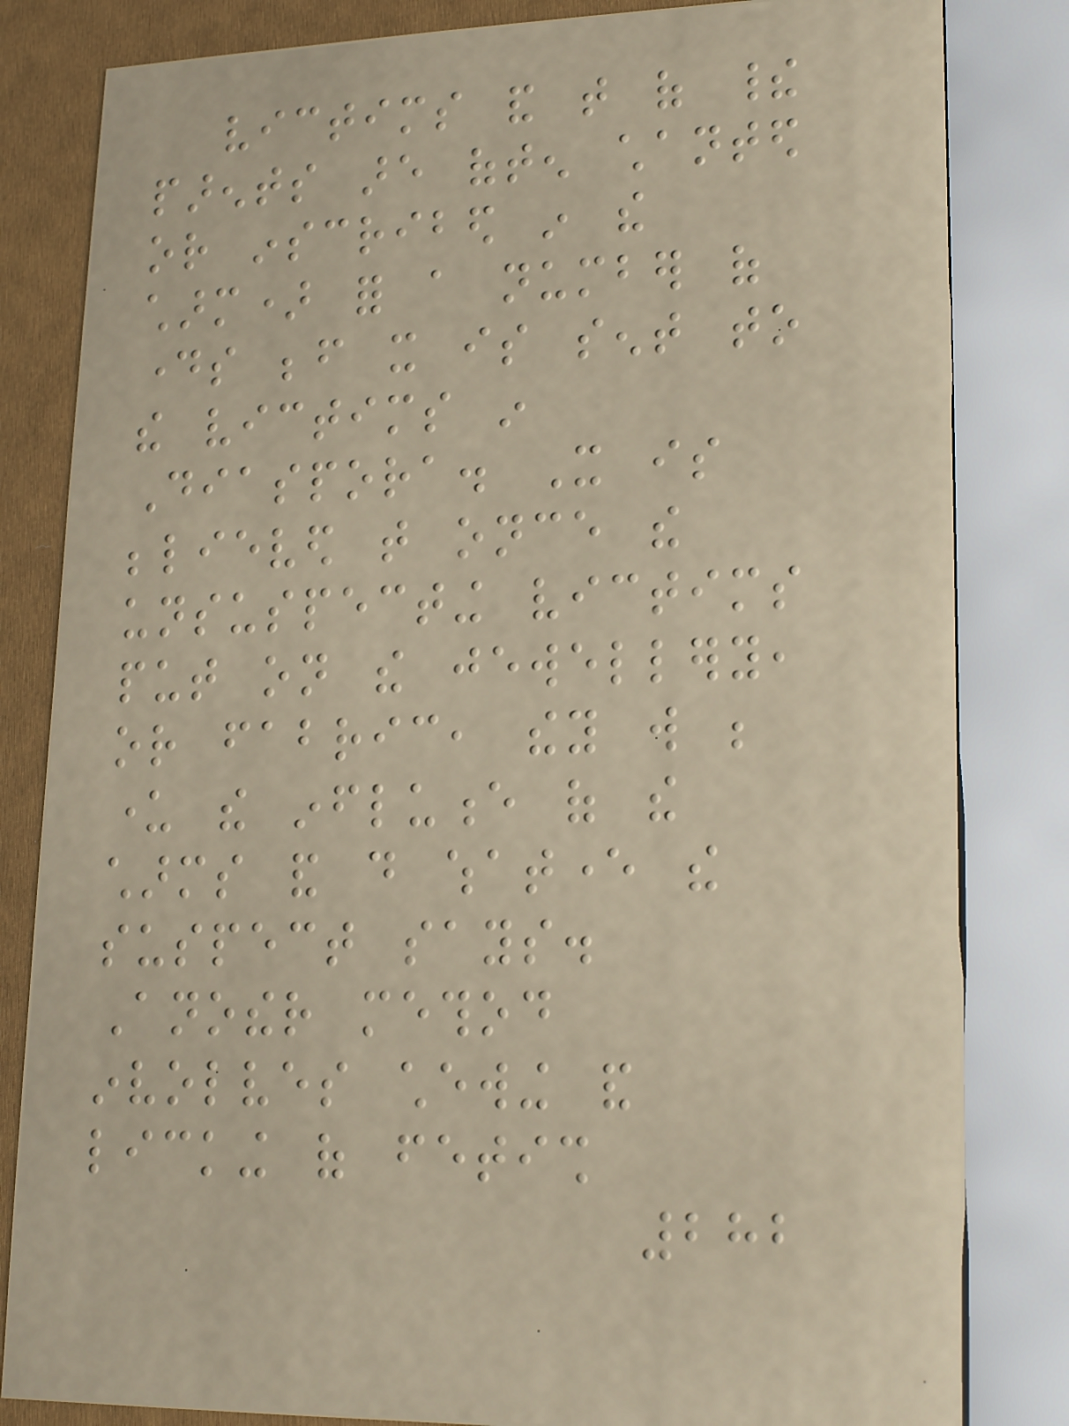victims and that of their
parents are often chanted
or inscribed in the
charm) for a number of
days before it is sent to
the victims in
Diaspora. It is
believed that once the
unsuspecting victims
put on the jewellery,
or fabric, they will be
under the influence of the
charms and do whatever the
suspect says.
Another method
involves chewing and
licking of fetish
282
